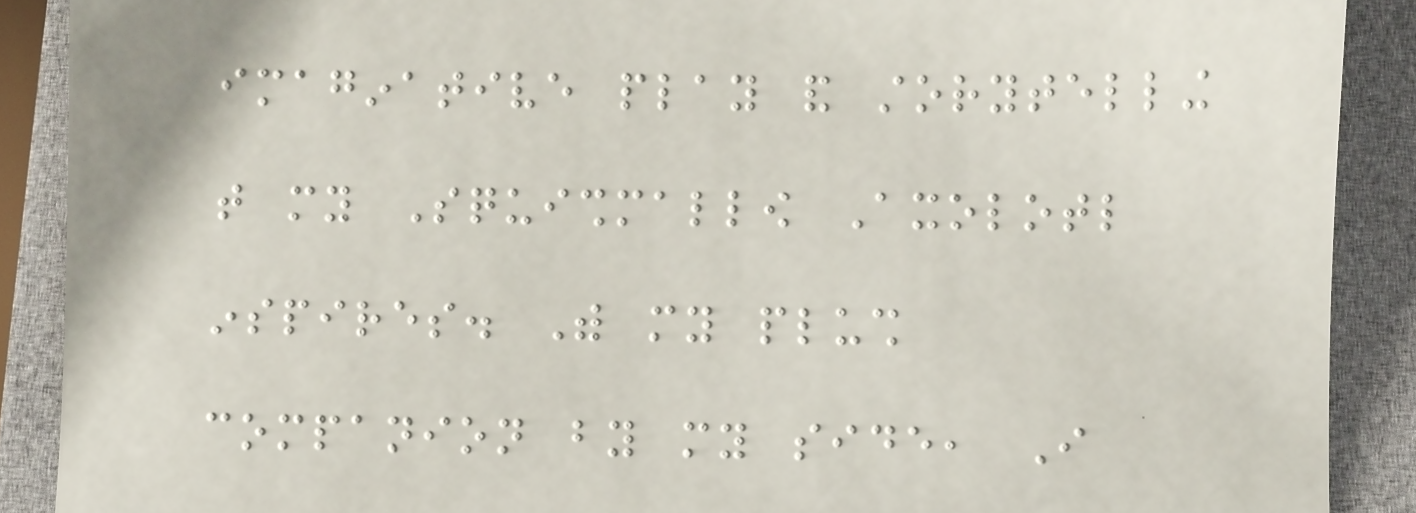imaginative play and storytelling
that my Squishmallow Axolotl
inspires. With my plush
companion by my side, I
